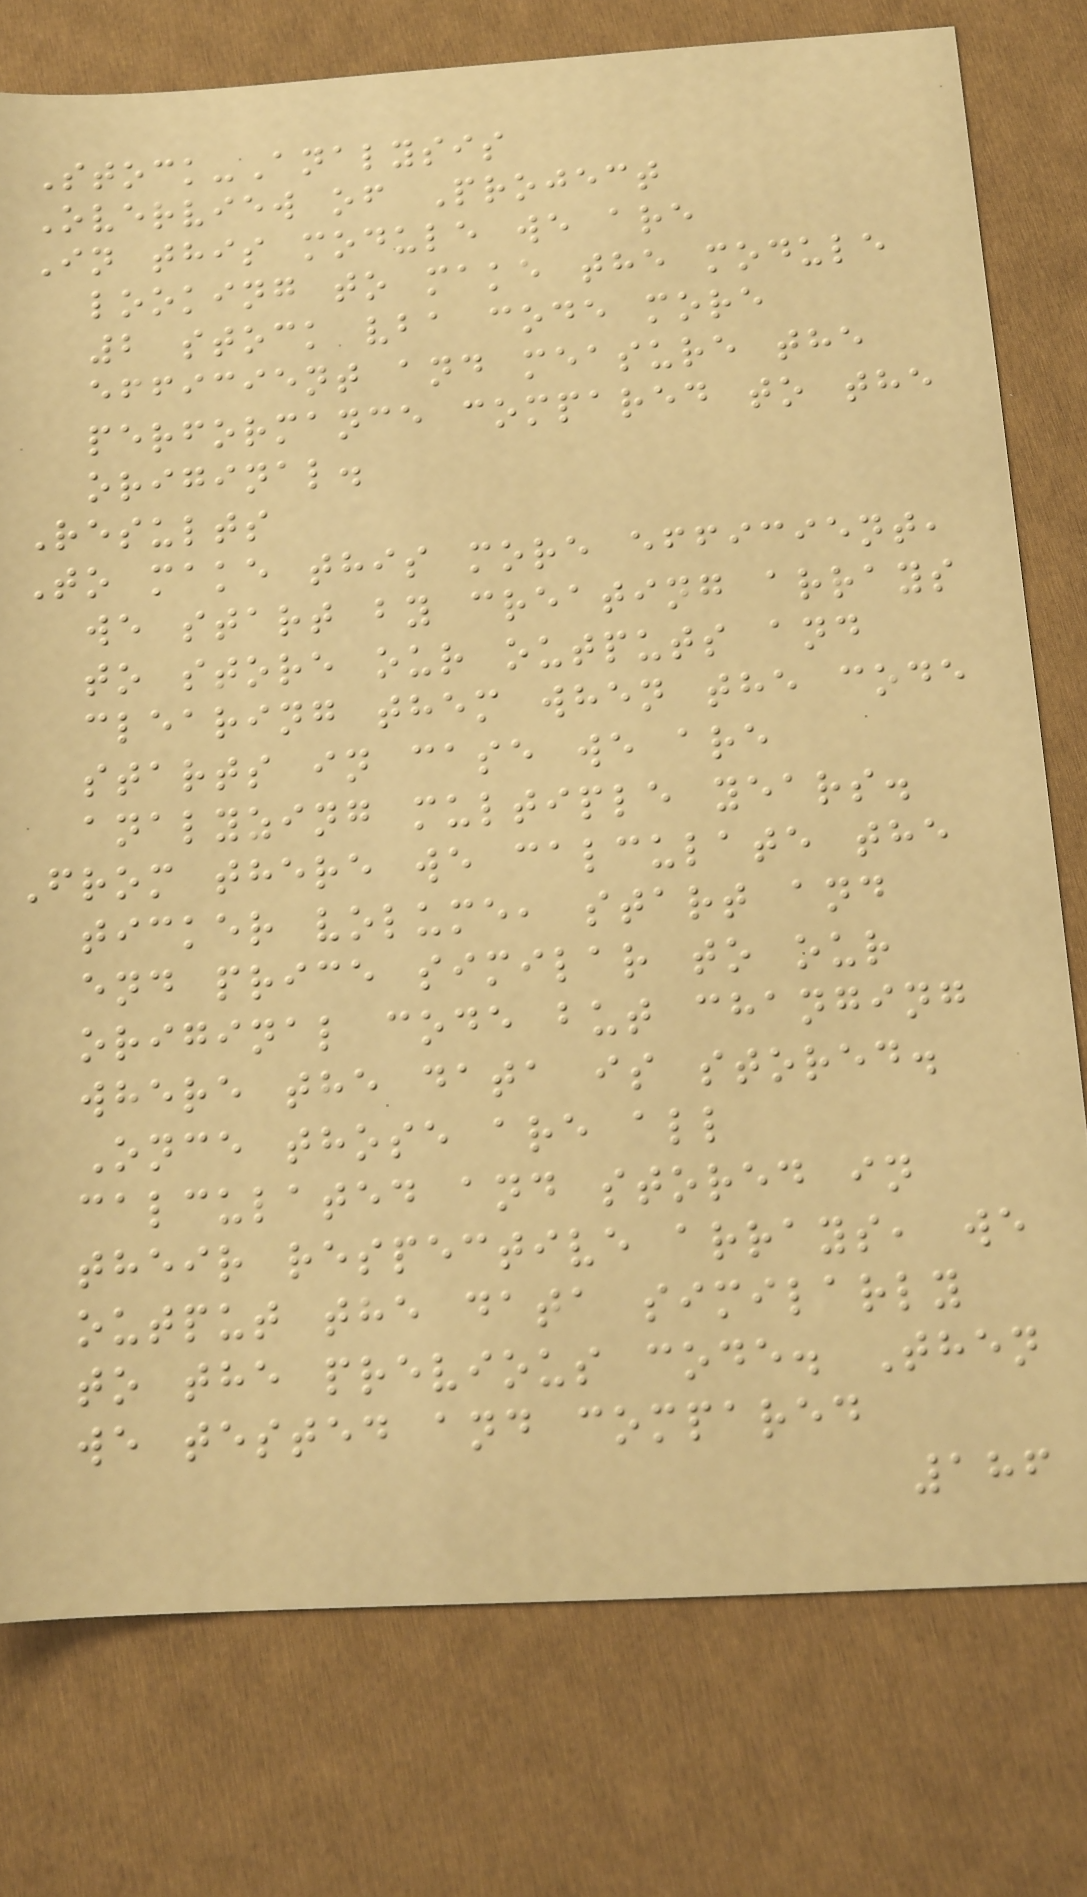Stock-Analysis
Overview of Project
In this module we are
looking to make the module
2 stock vba code more
efficient and measure the
performance compared to the
original.
Results
To make this more efficient,
we start by creating arrays
to store our outputs and
clearing them when the code
starts in case we are
analyzing multiple years.
From there we calculate the
ticker volume, start and
end price similar to our
original code but changing
where the data is stored.
Once those are all
calculated and stored in
their respective arrays, we
output the data similarly
to the previous code. Then
we tested and compared
186
